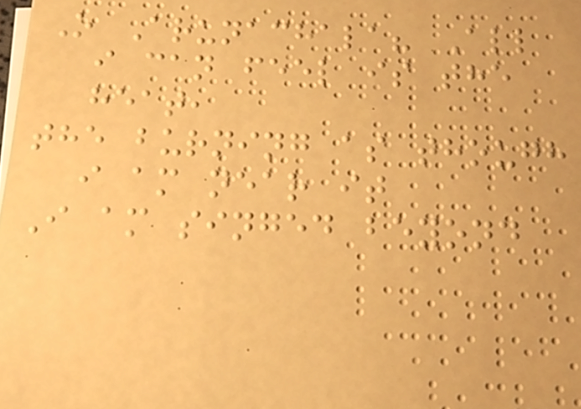O Arunachala? All
i can feel is the
heat,
the burning as though
i am near it
I am singed beyond
